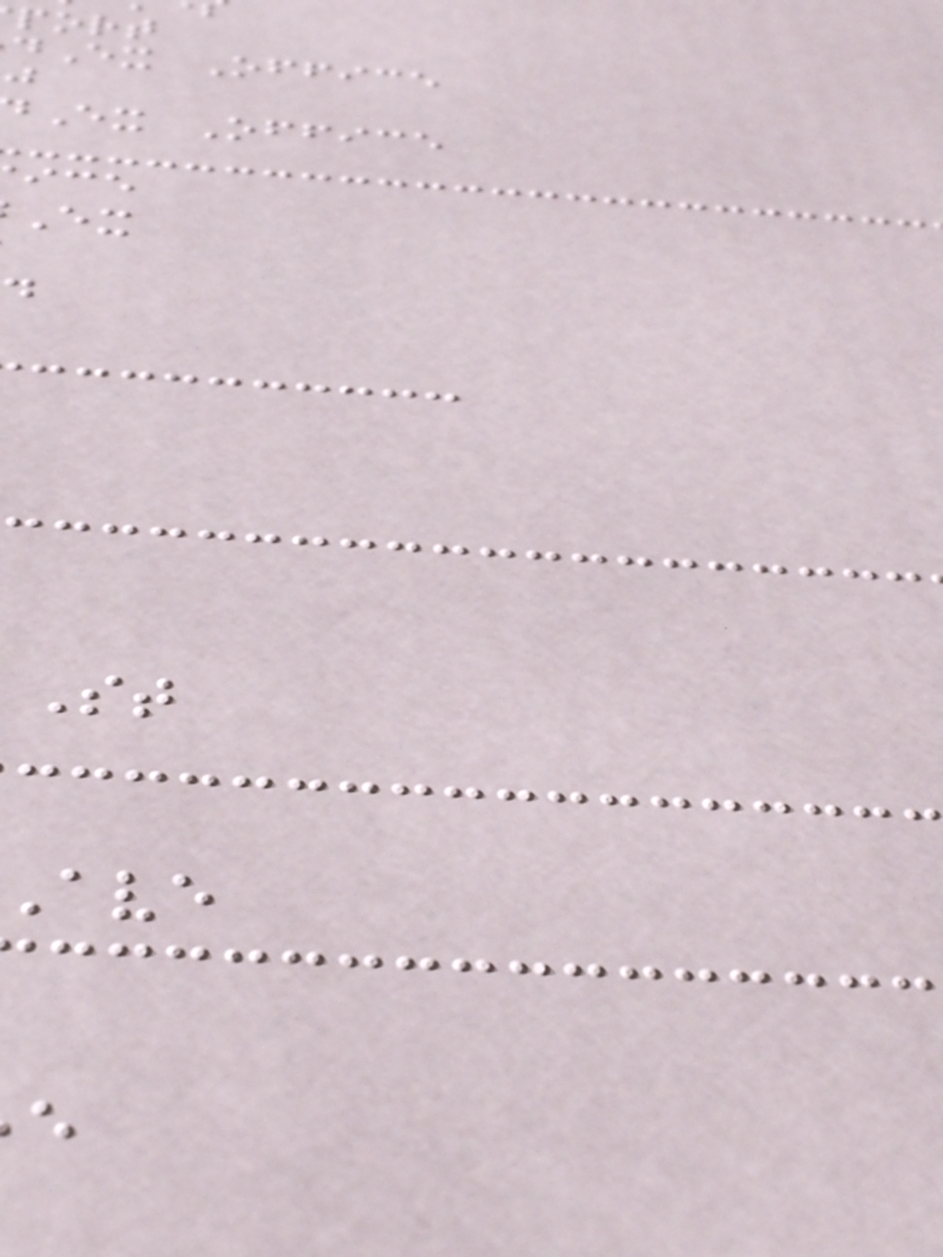port
dEx Office
Ex Office
